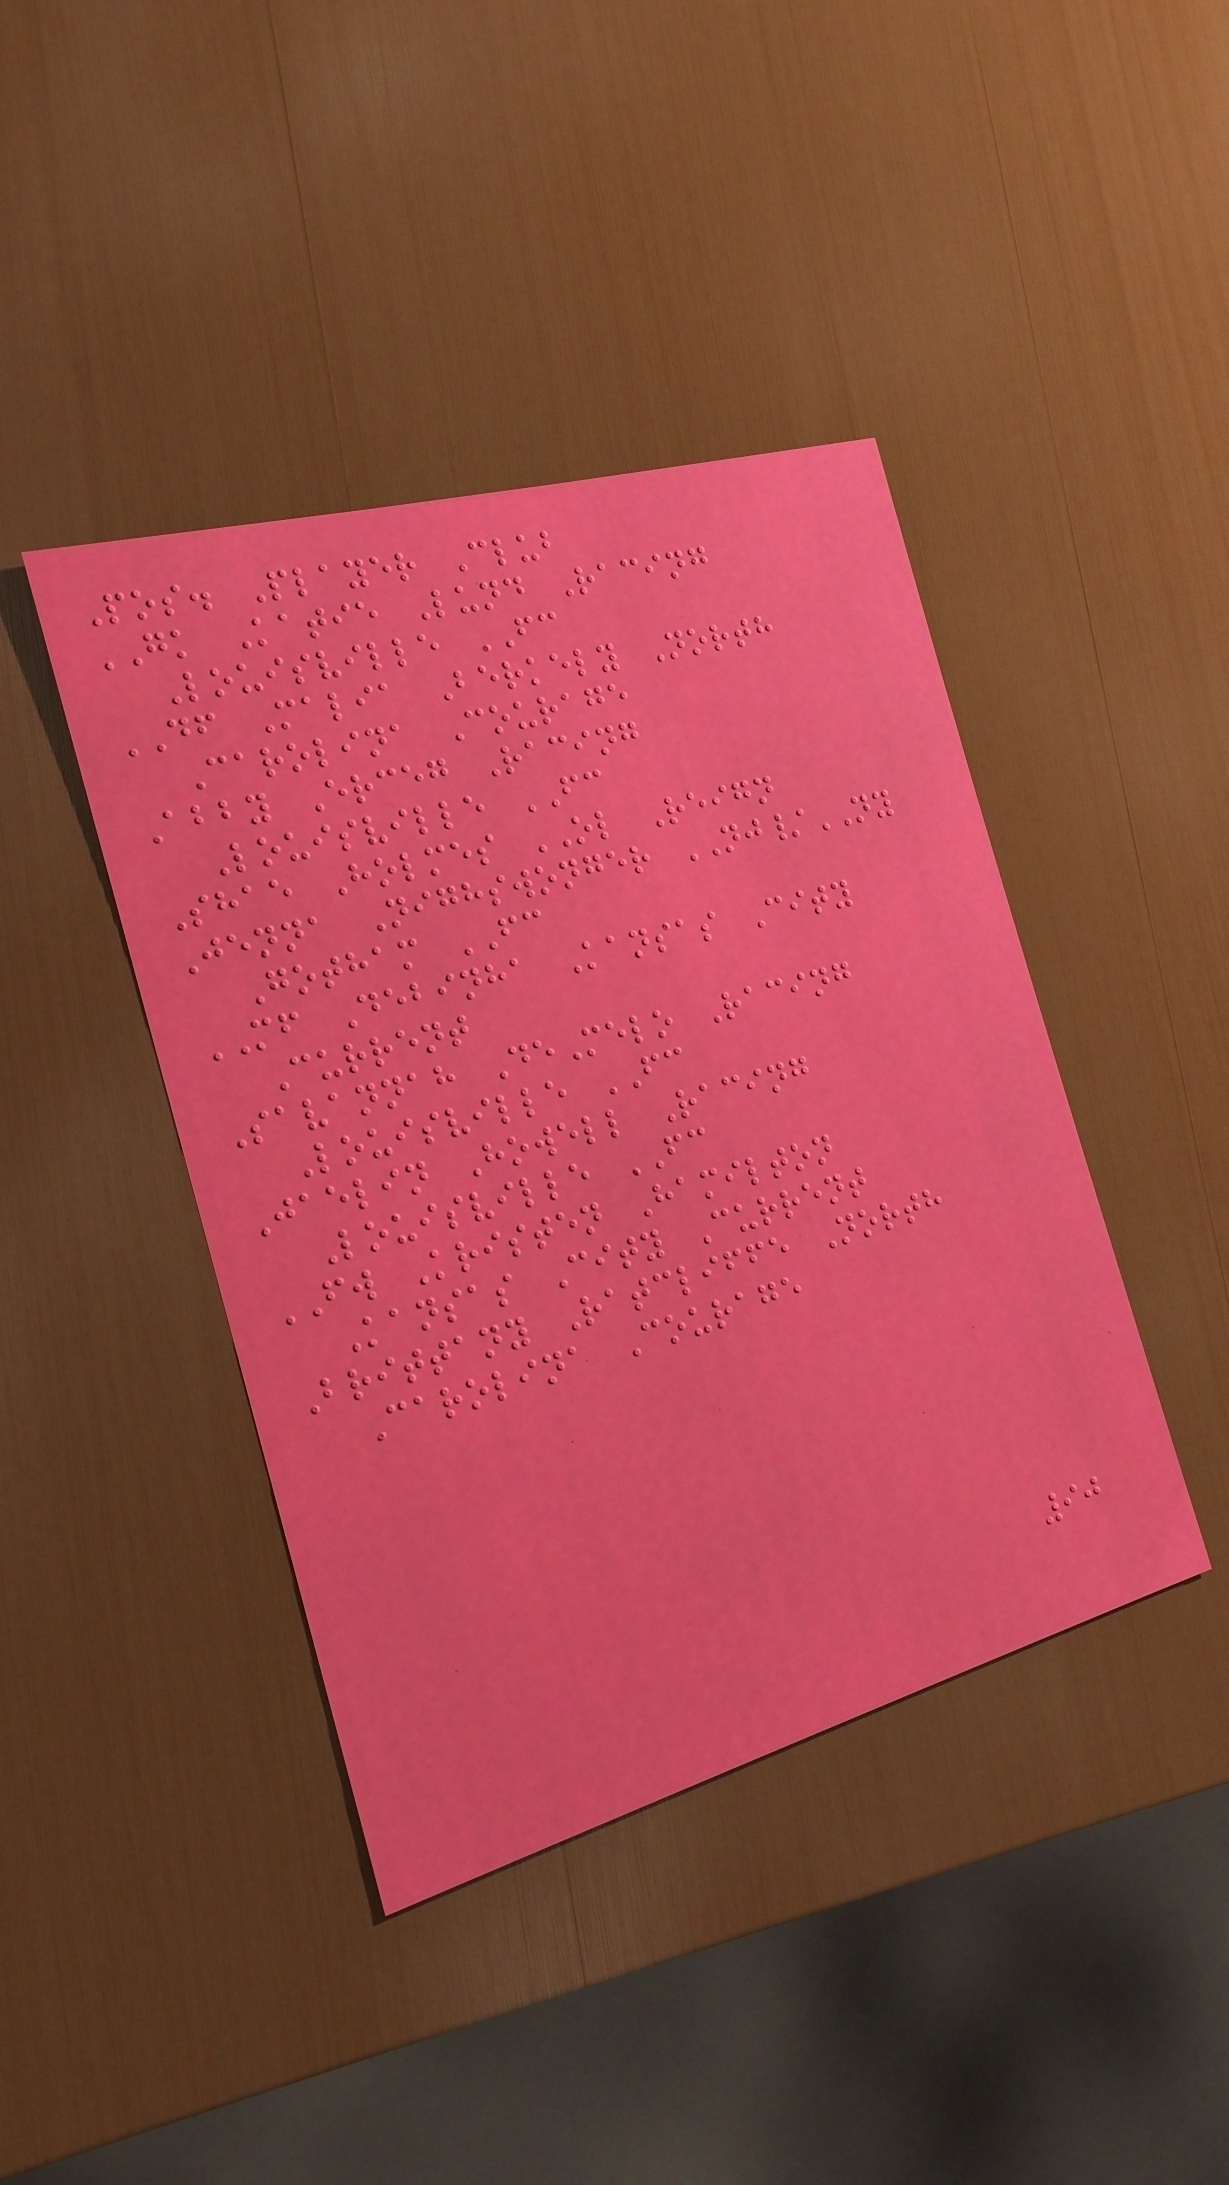Pos. Player Club
GK Katie Lund Racing
Louisville FC
DF Malia Berkely North
Carolina Courage
Abby Erceg Racing
Louisville FC
Shae Holmes OL Reign
Jenna Nighswonger NJ/NY
Gotham FC
MF Debinha Kansas City
Current
Savannah DeMelo Racing
Louisville FC
Jaelin Howell Racing
Louisville FC
FW Kristen Hamilton
Kansas City Current
Brittany Ratcliffe North
Carolina Courage
90
